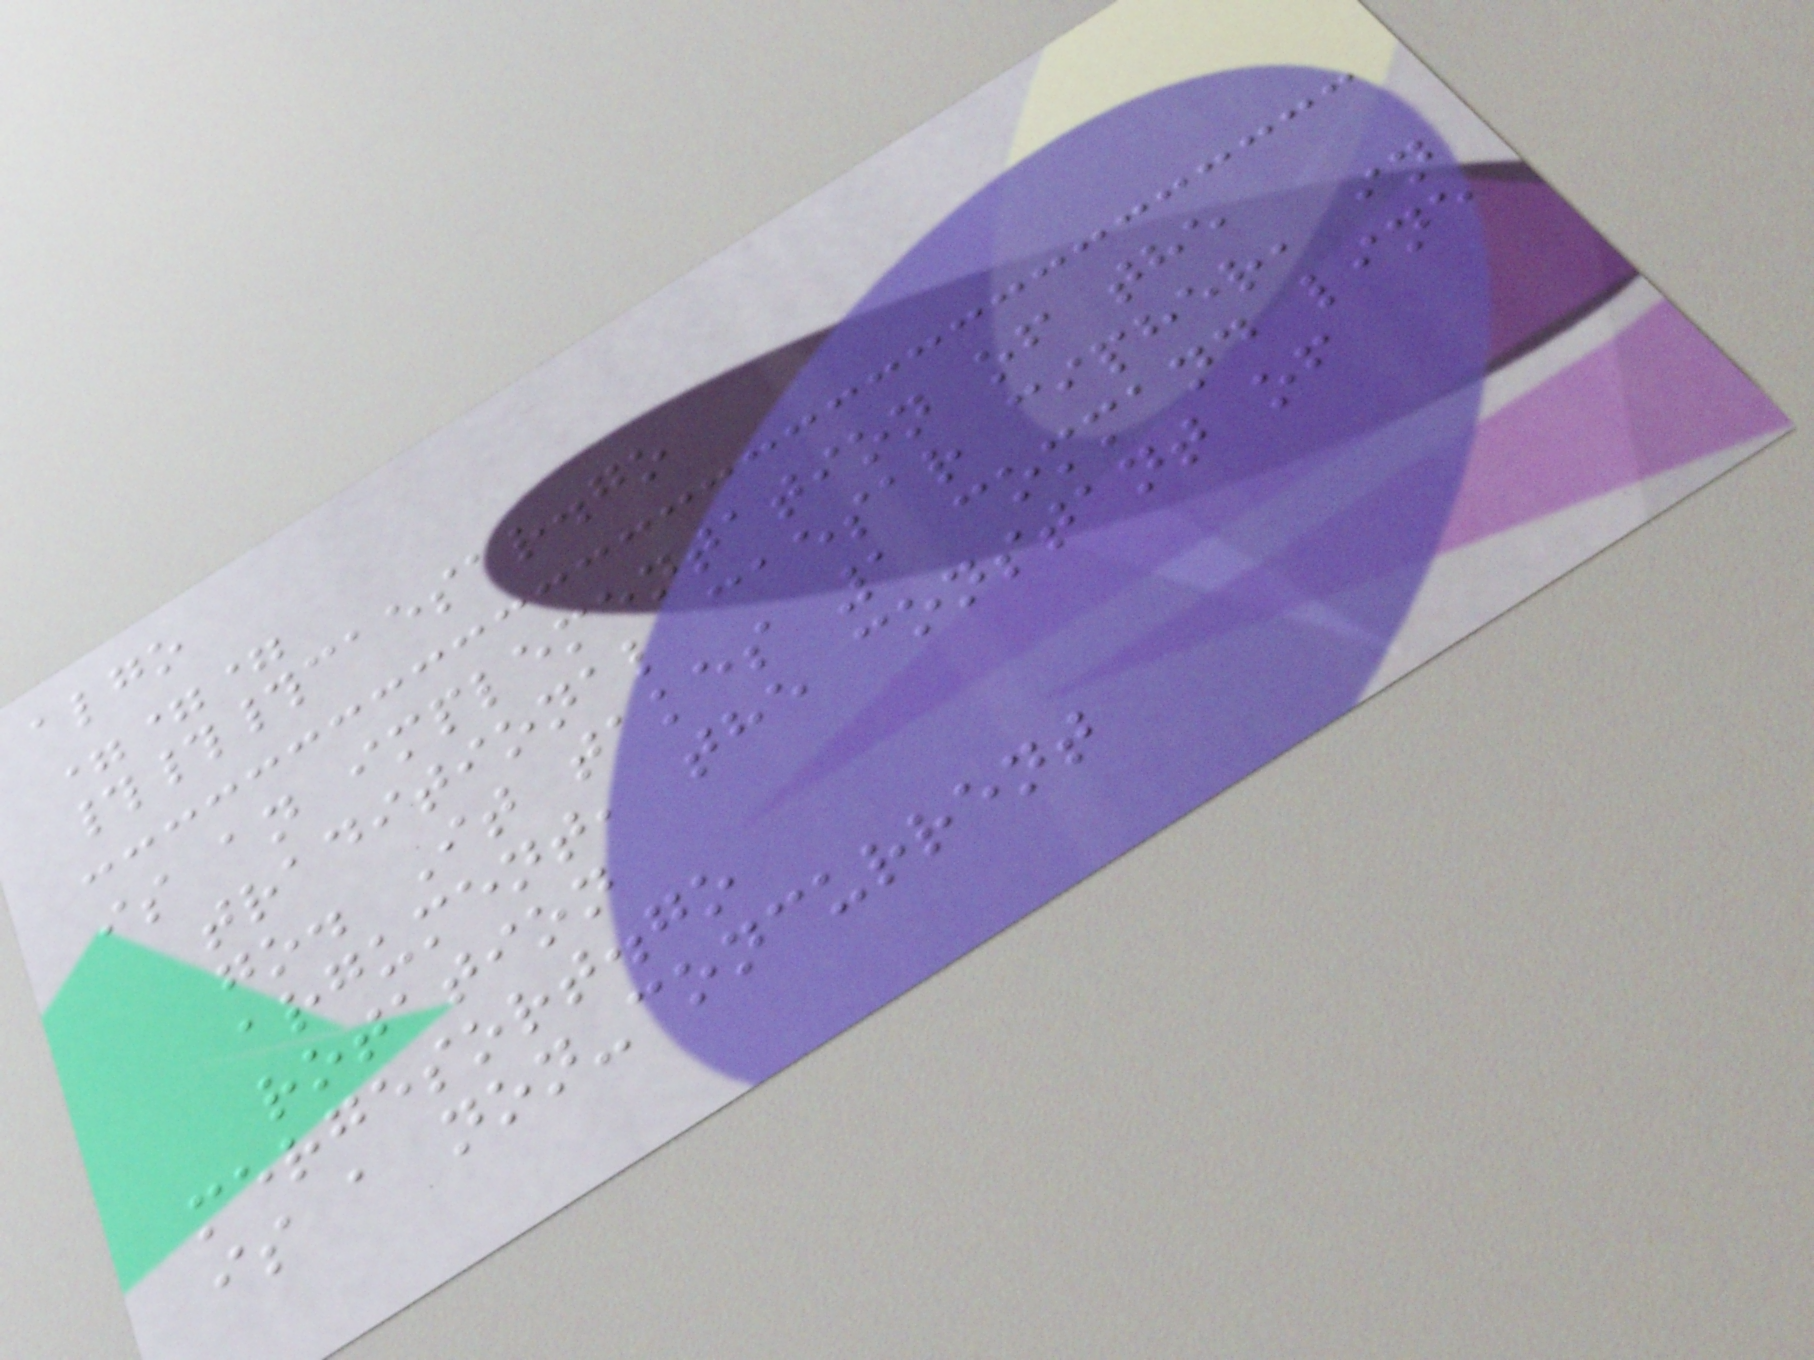algo
===
###caesar.go
is an implementation of the
traditional caesar cipher, in
go. It takes 1 command line
argument, the constant of
rotation
mergesort.go
is a non-concurrent
